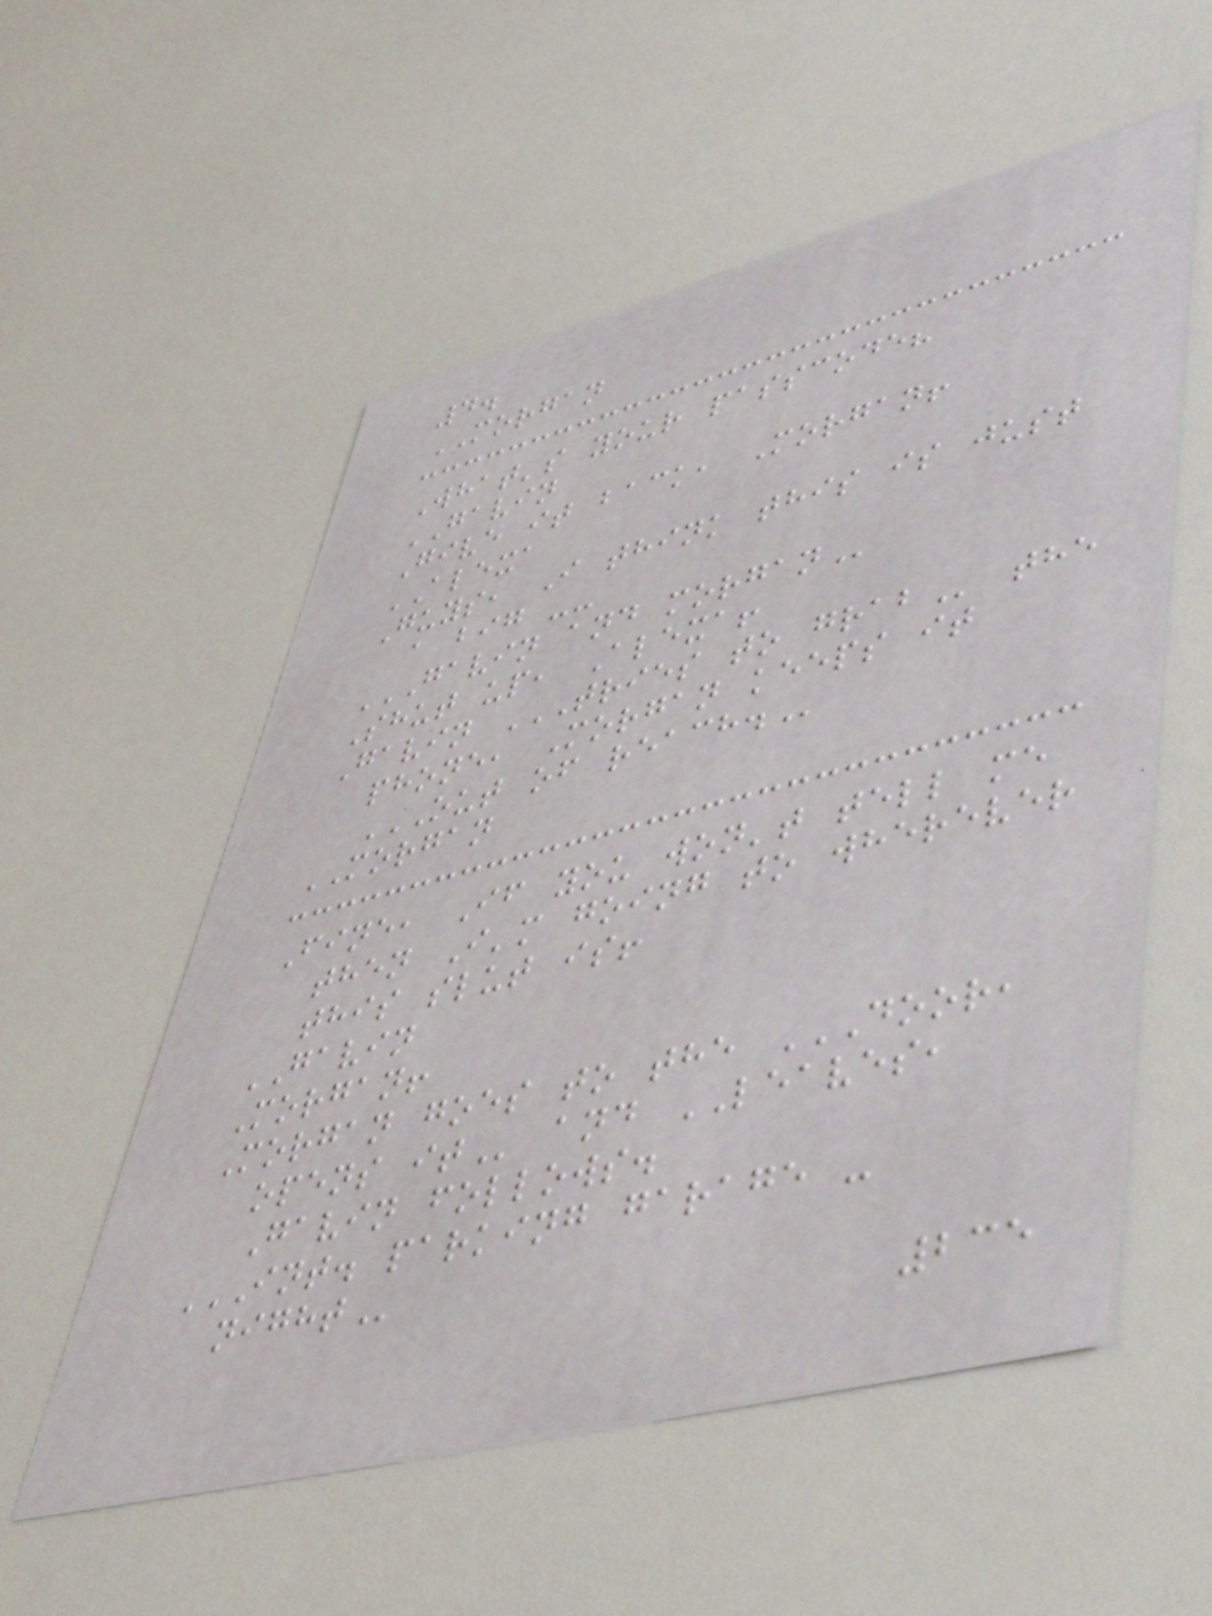4.
MORGAN
What's your passcode?
GAVIN
Give it back, Morgan!
ALEXA
Guys, I think this is just
a big --
GAVIN AND MORGAN
Shut up, Alexa!
Gavin TRIES TO GRAB the
phone, Morgan keeps it
OUT OF REACH.
MORGAN
Fine, If you won't tell me
then I'm going to wherever
this slut is!
GAVIN
Morgan!
Morgan goes to the DOOR,
OPENS IT and LEAVES,
Gavin follows.
INT. PARKING GARAGE -
NIGHT
235
